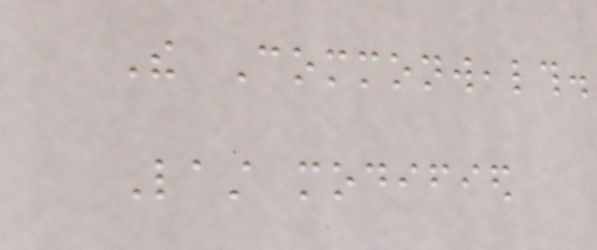The Commonwealth.
Last modified
